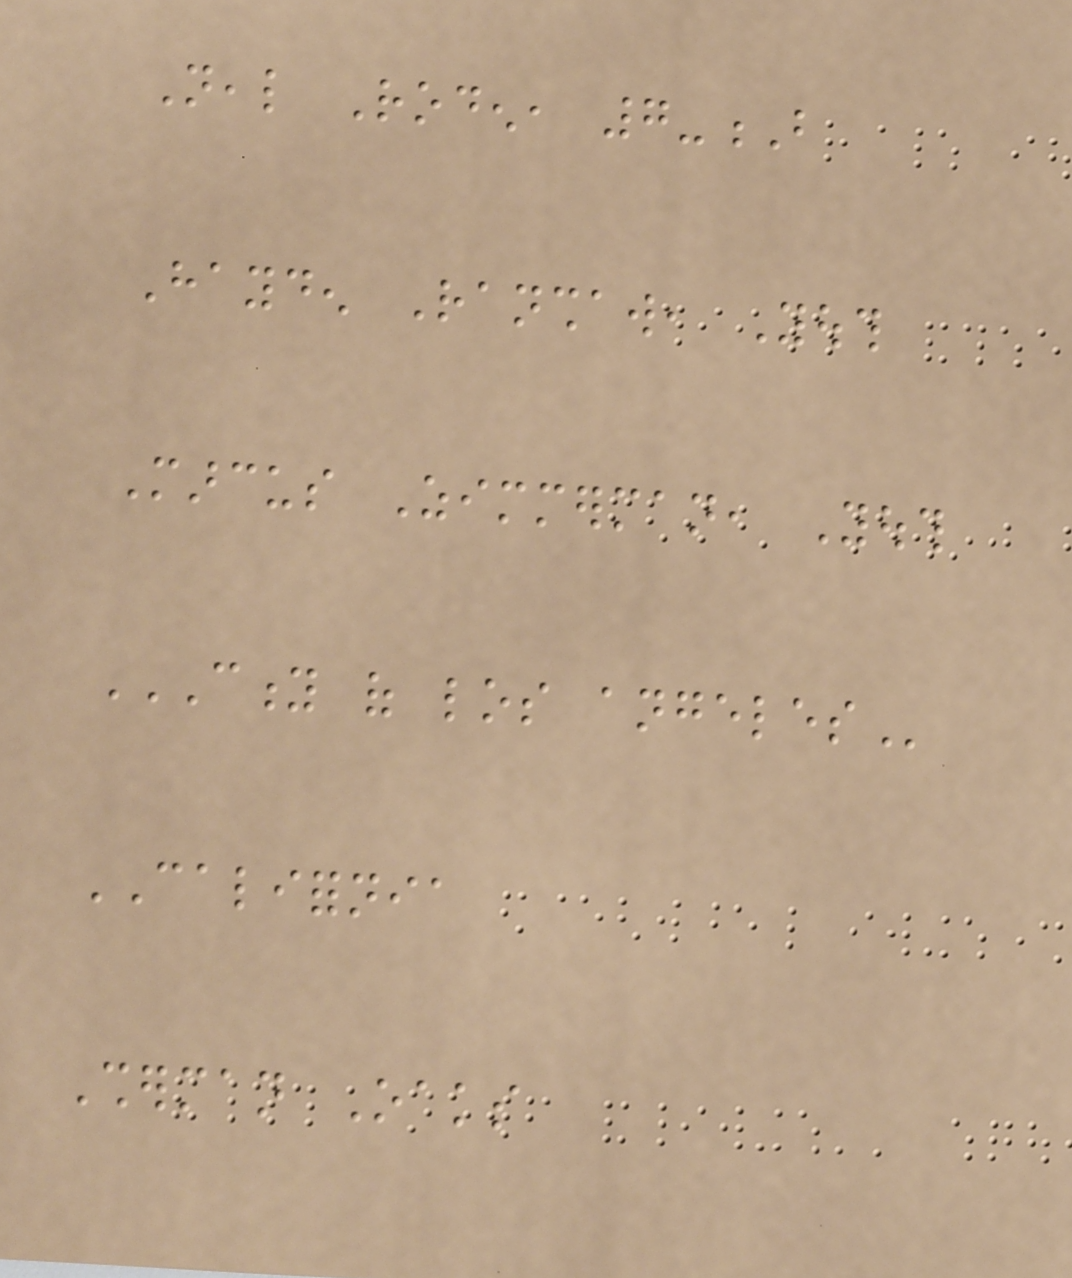Neal Roden, 7-B
Hayden Ranshaw, Youth
Marcus Zimmerman, Youth
CITY OF LOS ANGELES
CALIFORNIA
Sherman Oaks
